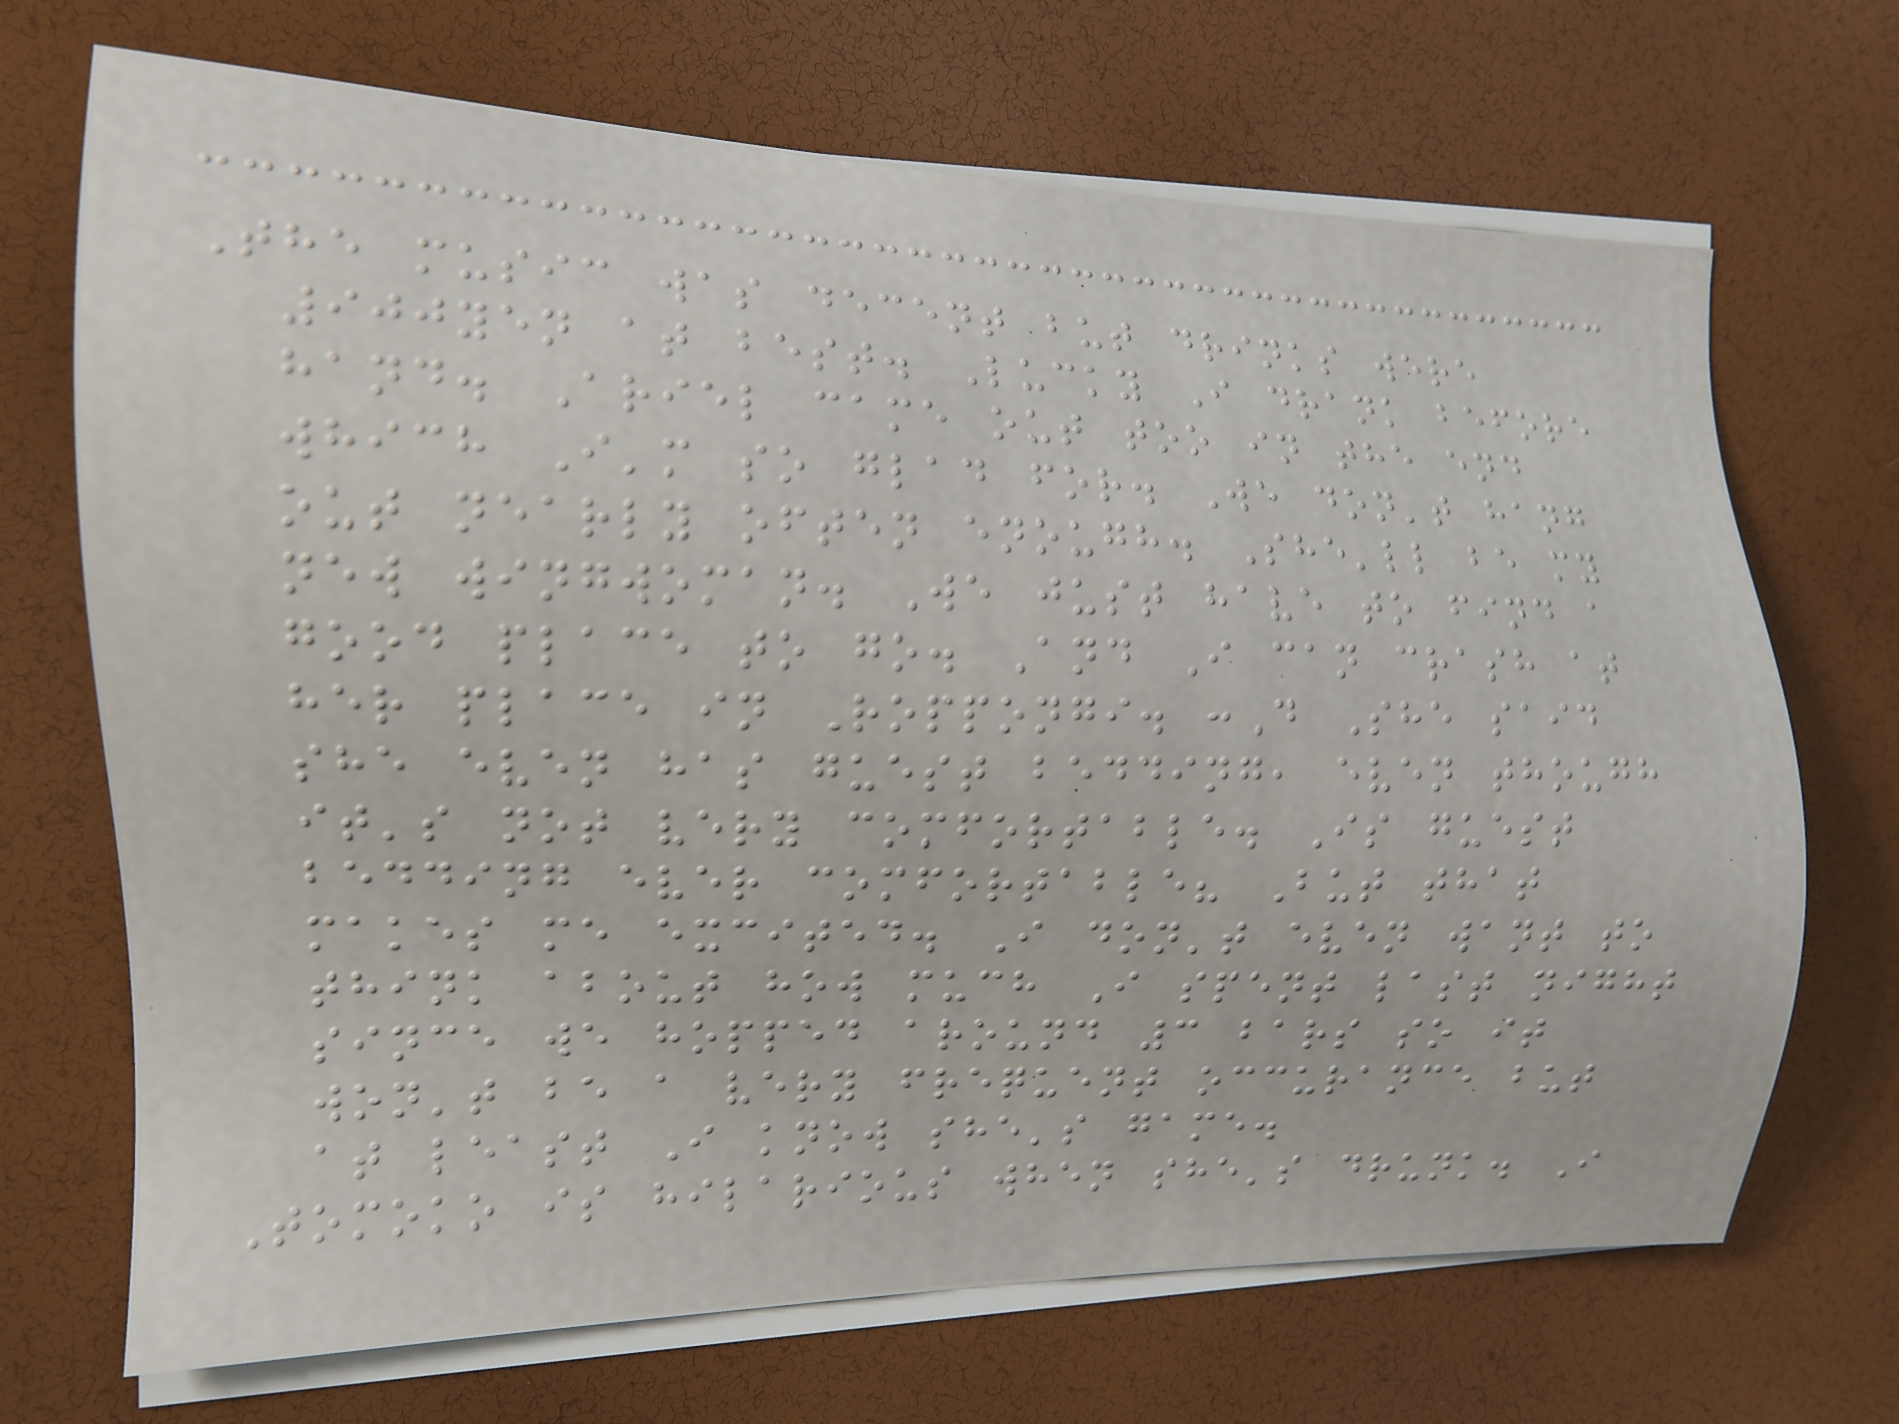The music was decent but drinks were
900yen at best. Lucky I drank before
hand. Ariel came out too in the end
which I'm so glad for. We don't hang
out nearly often enough. She'll be my
new wingwoman. We just have to find a
good place to go. And I can crash at
her place in Roppongi. :D She said
she even has guest bedding, even though
it's not very comfortable. Is guest
bedding ever comfortable? But that
makes me excited. I don't even want to
think about how much I spent last night
since we hopped around 3 bars so it
won't be a very frequent occurance but
at least I know she's game.
Tomoko is hilarious when she's drunk. I
